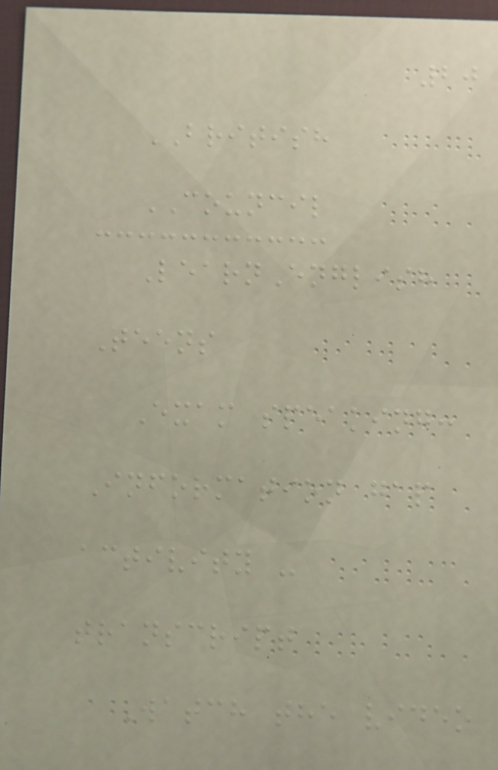20
BRITISH
COUNCIL
LearnEnglish
Teens
Exam speaking:
Information gap
activity -
transcript
Watch the video
